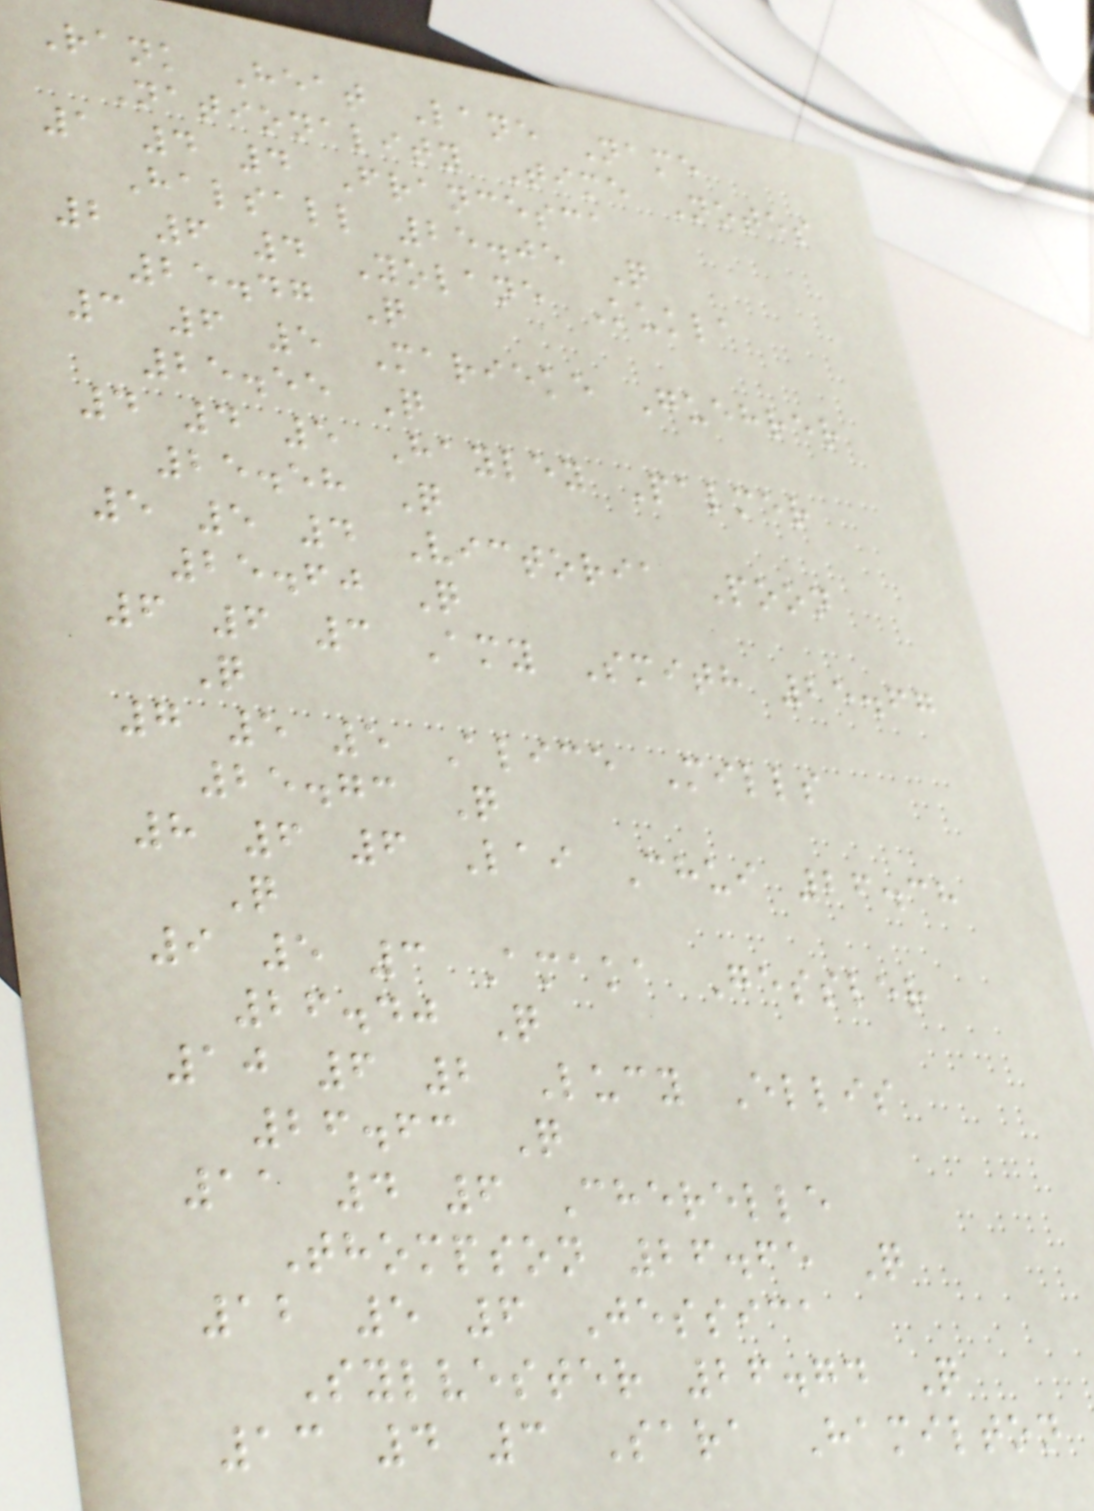Rank Heat Lane Name
Nationality Time Notes
1 4 4 Francesca
Halsall 25.05 Q
2 6 4 Yolane Kukla
25.47 Q
3 6 5 Marieke Guehrer
25.55 Q
4 4 5 Hayley Palmer
25.58 Q
5 5 4 Victoria Poon
25.60 Q
6 6 3 Amy Smith 25.67
Q
7 5 5 Alice Mills
25.73 Q
8 6 6 Lai Chui 26.38
Q
9 5 3 Amaka Gessler
26.40 Q
10 6 2 Lucy Ellis
26.63 Q
11 4 6 Cherelle
Thompson 26.65 Q
12 5 6 Jessica
Sylvester 26.74 Q
13 4 3 Sara Hamilton
